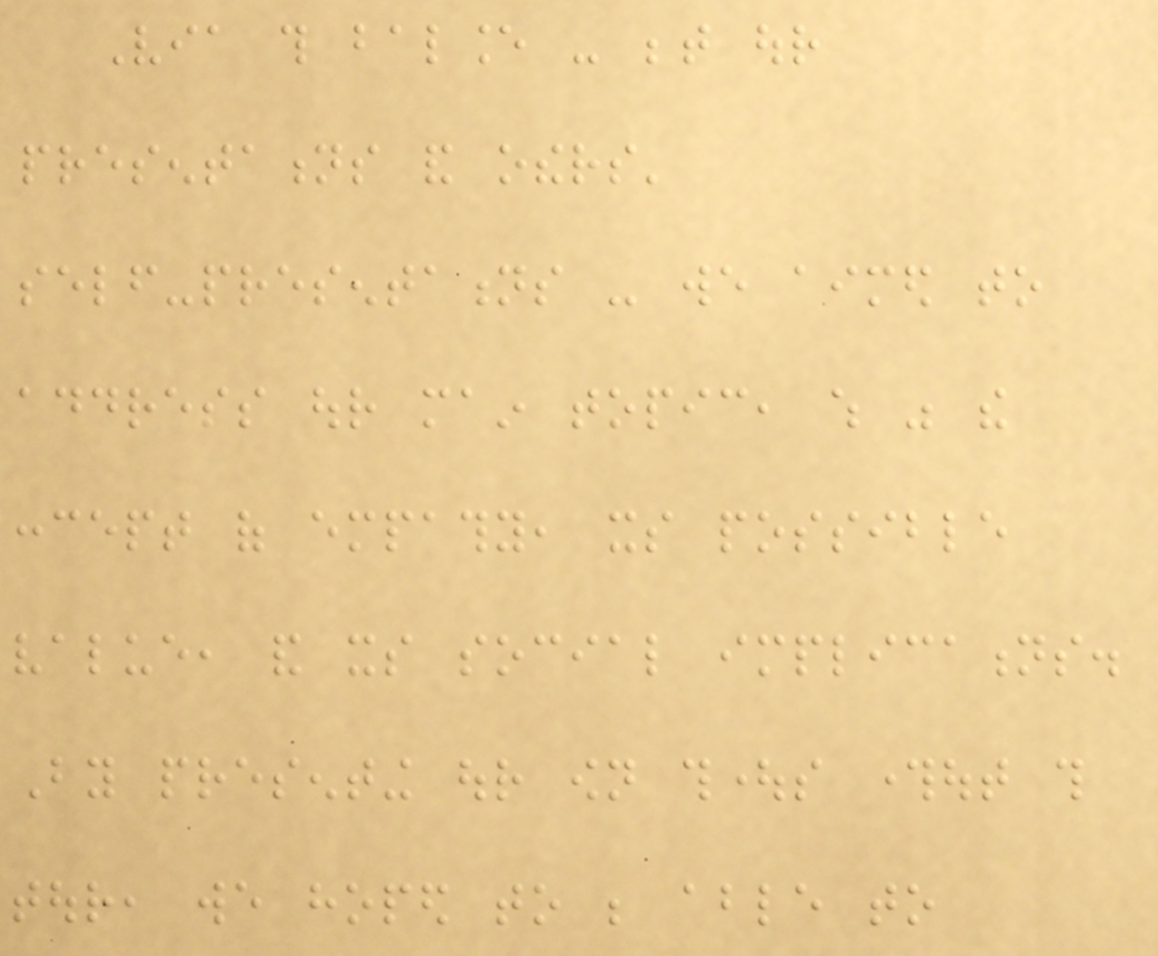Via this balance - between our
presentations and others'
self-presentations - we aimed to
address our main topic, which was the
concept of empathy, its possible
value, and its social implications.
By presenting our own thoughts throughout this
tour, we hoped to be able to
